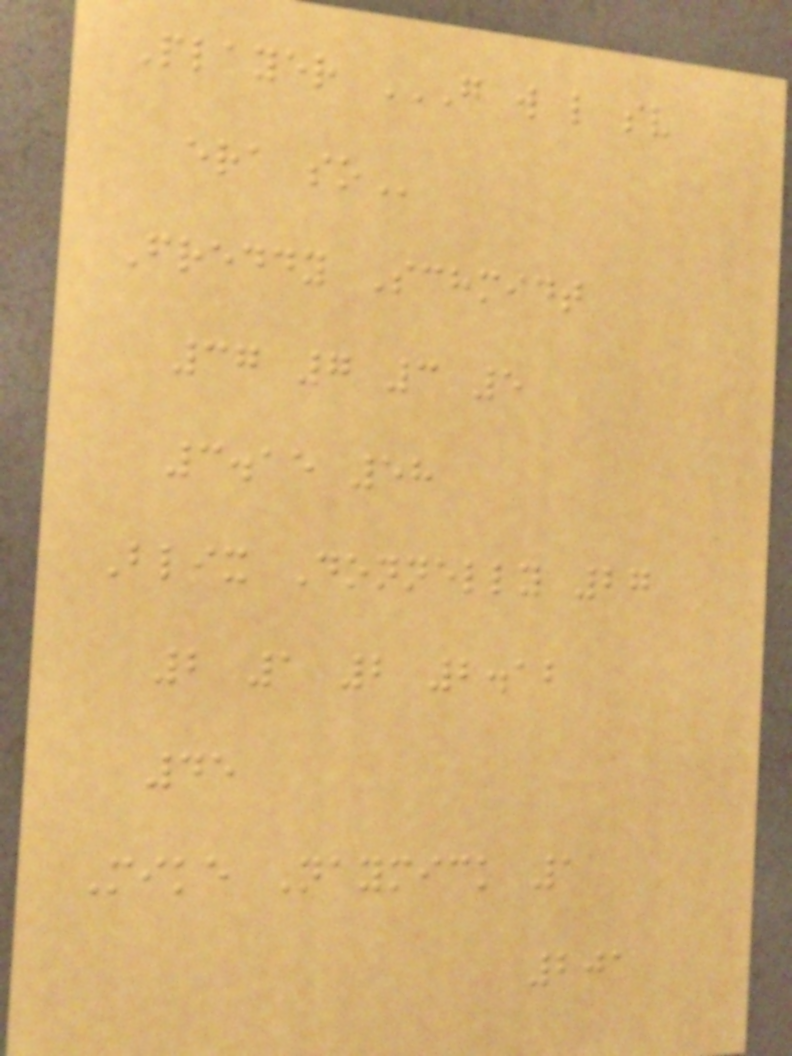Player G W L SV
ERA SO
Freddy Schmidt
37 7 3 5
3.15 58
Blix Donnelly 27
2 1 2 2.12
45
Mike Naymick 1
201
